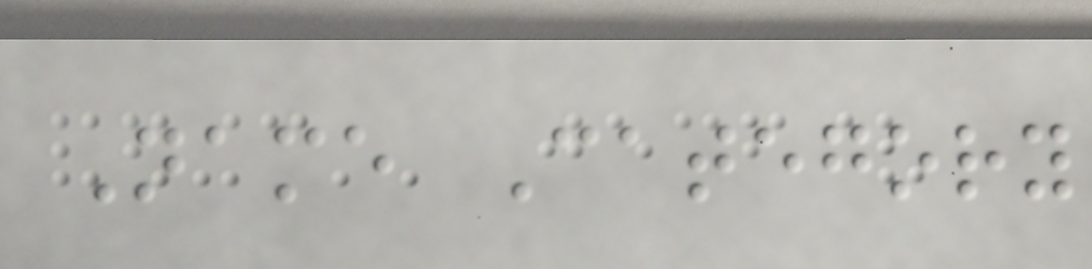Name Category
